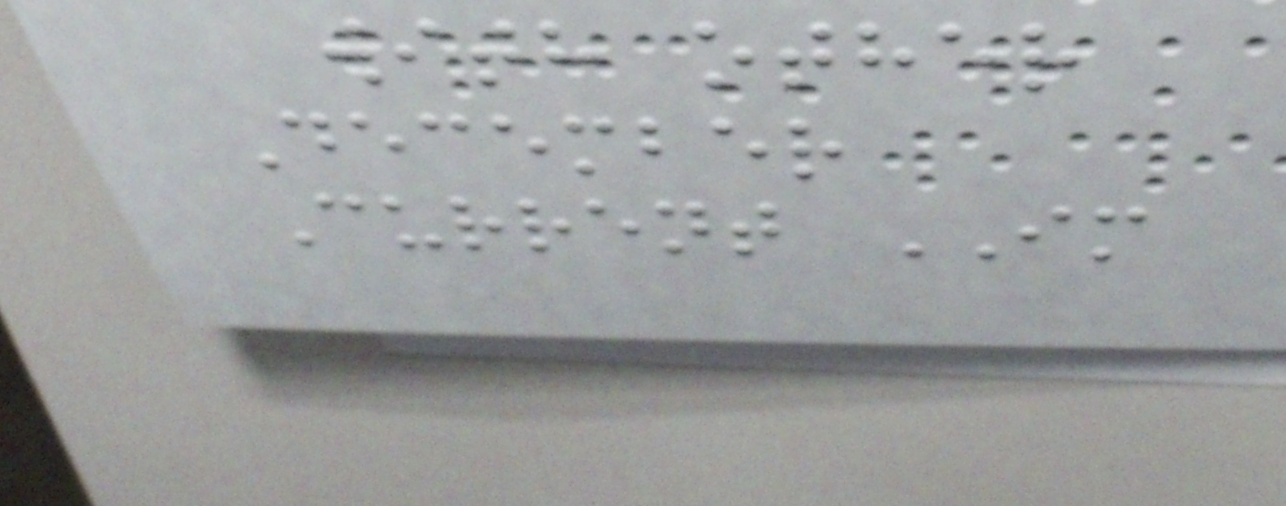with other
December
Current IM
